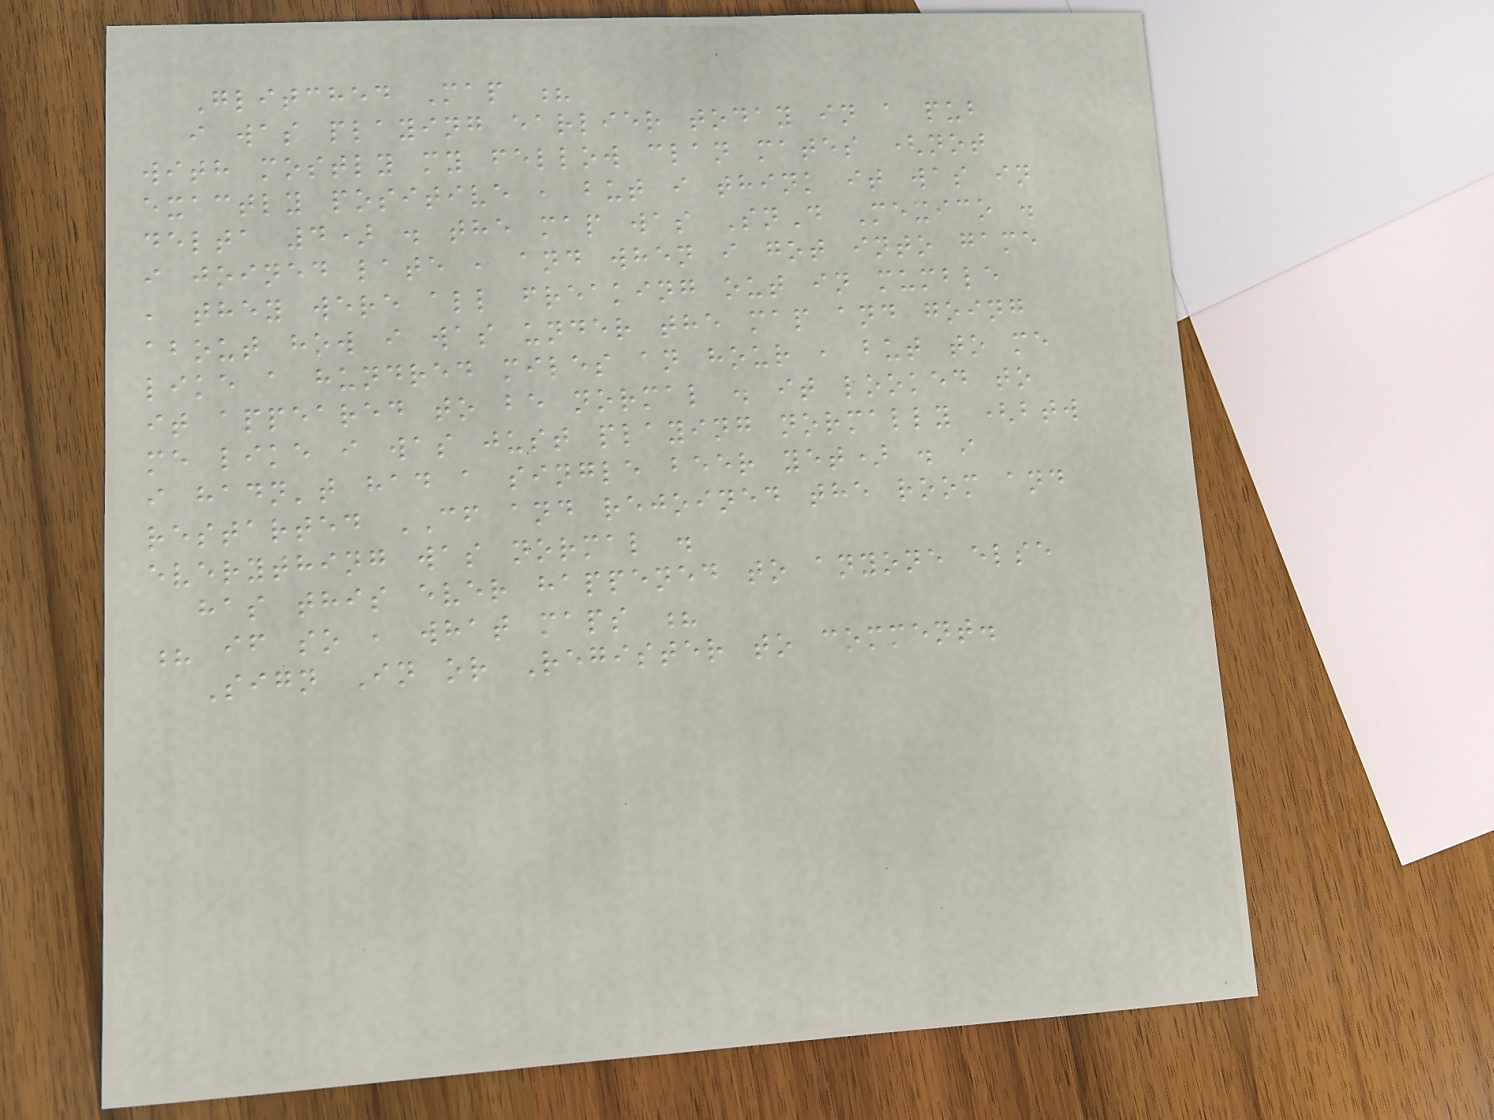Glitched Map ?
i was playing earlier today in a pub
with mostly my fellow clan mates (not
exactly positive , but i think it was in
delta 4) . the map was SnD Mexico .
i joined late , and when i got into game
, they were all freaking out in mumble
about how i was under the map and going
like a hundred miles an hour , but to me
it appeared to be normal . it looked to
me like i was just playing normally (btw
i hadn't had a single beer yet) . i
restarted CF and rejoined the room and
everything was normal .
has this ever happened to anyone else
? if so , what maps ?
Sign In or Register to comment.
